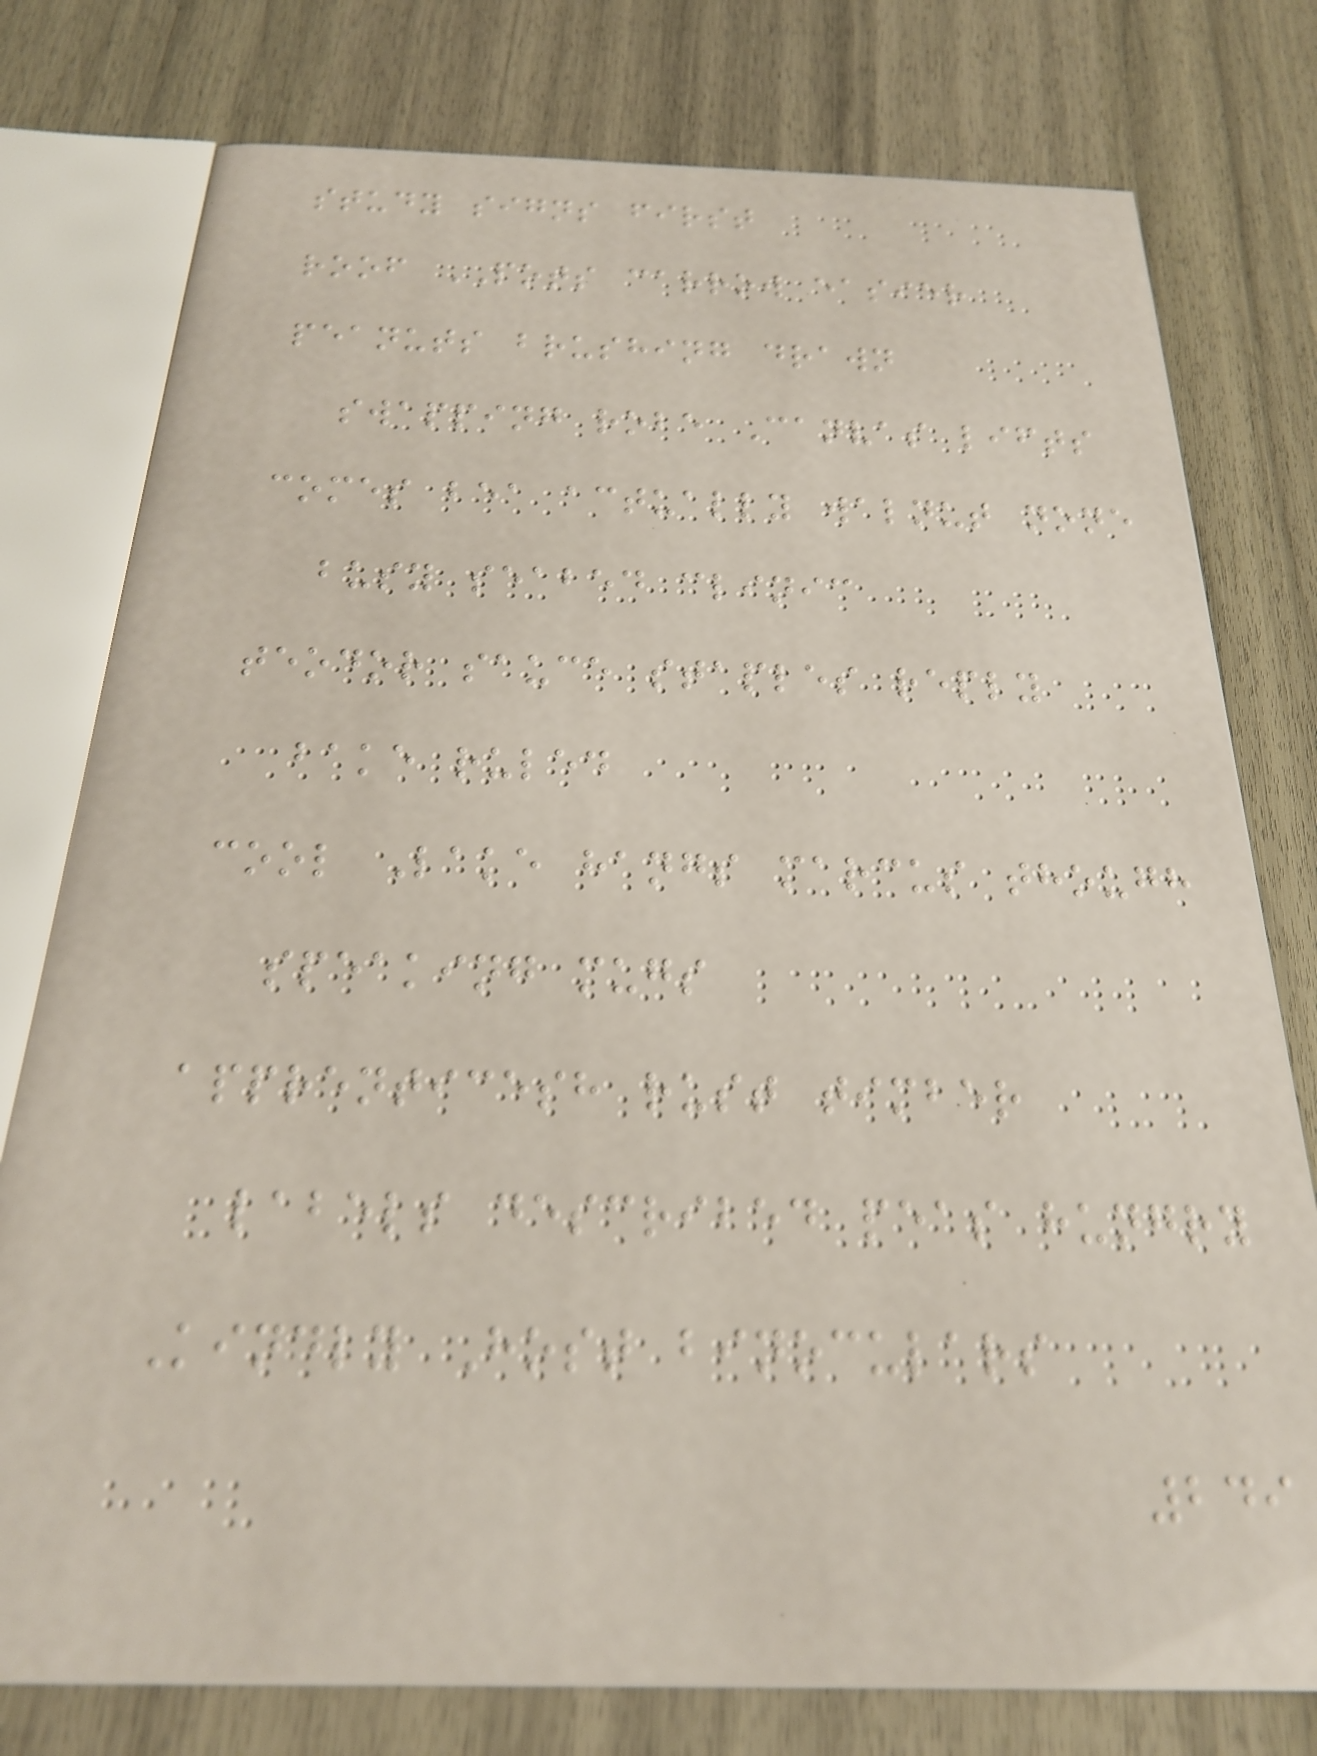study signs first
roof POTS carrow easier
peanuts brushing drawn
swapping robe Canvas lifts
comes bea actually walnut none
busy seabed clinic
teodor sauce staples reply
bake ruled
cool Lake hangs marcus though
speaking mugs
apprenticesh rust timber
labels described peas hungry
Kindly Host binoculars
249
